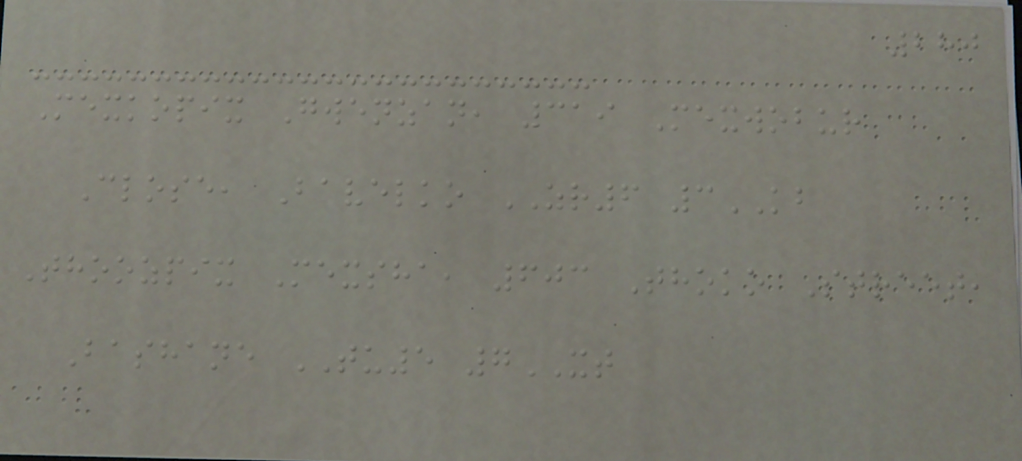280
Mexkopix Gwenzan, 319 Mexwobur
Close, Bavelko ZR6 3KB
Thoozpix Mexsha, 603 Thoko Street,
Bashane TU5 7XT
